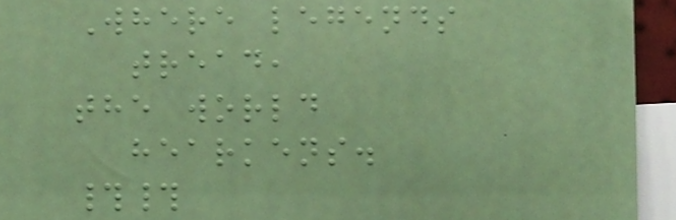Where legends
tread,
the world
hearkens.
##
